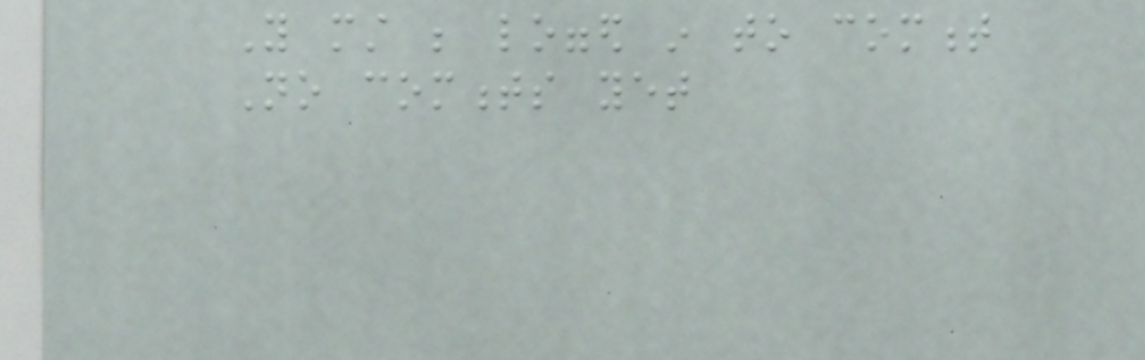You must be logged in to comment
No comments yet
